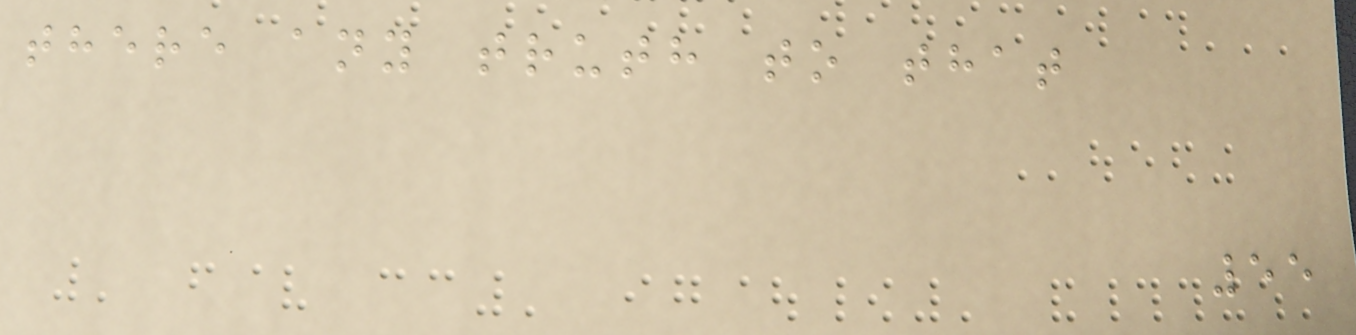there any truth to that
55
